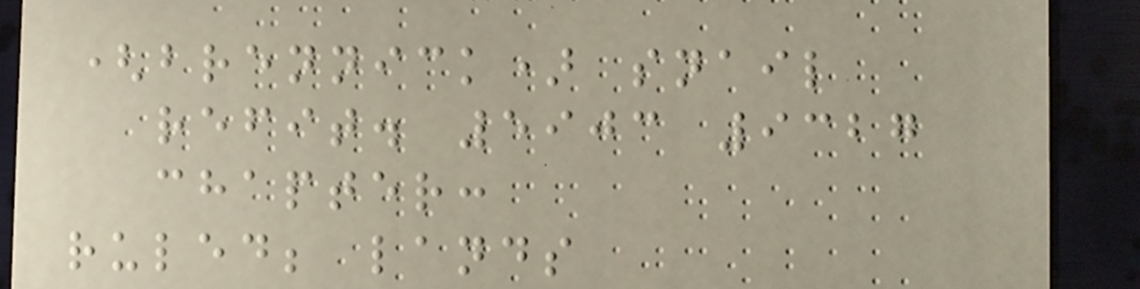(brennick) snail
refit. 5903 9327
chapter:
ruled; lands
